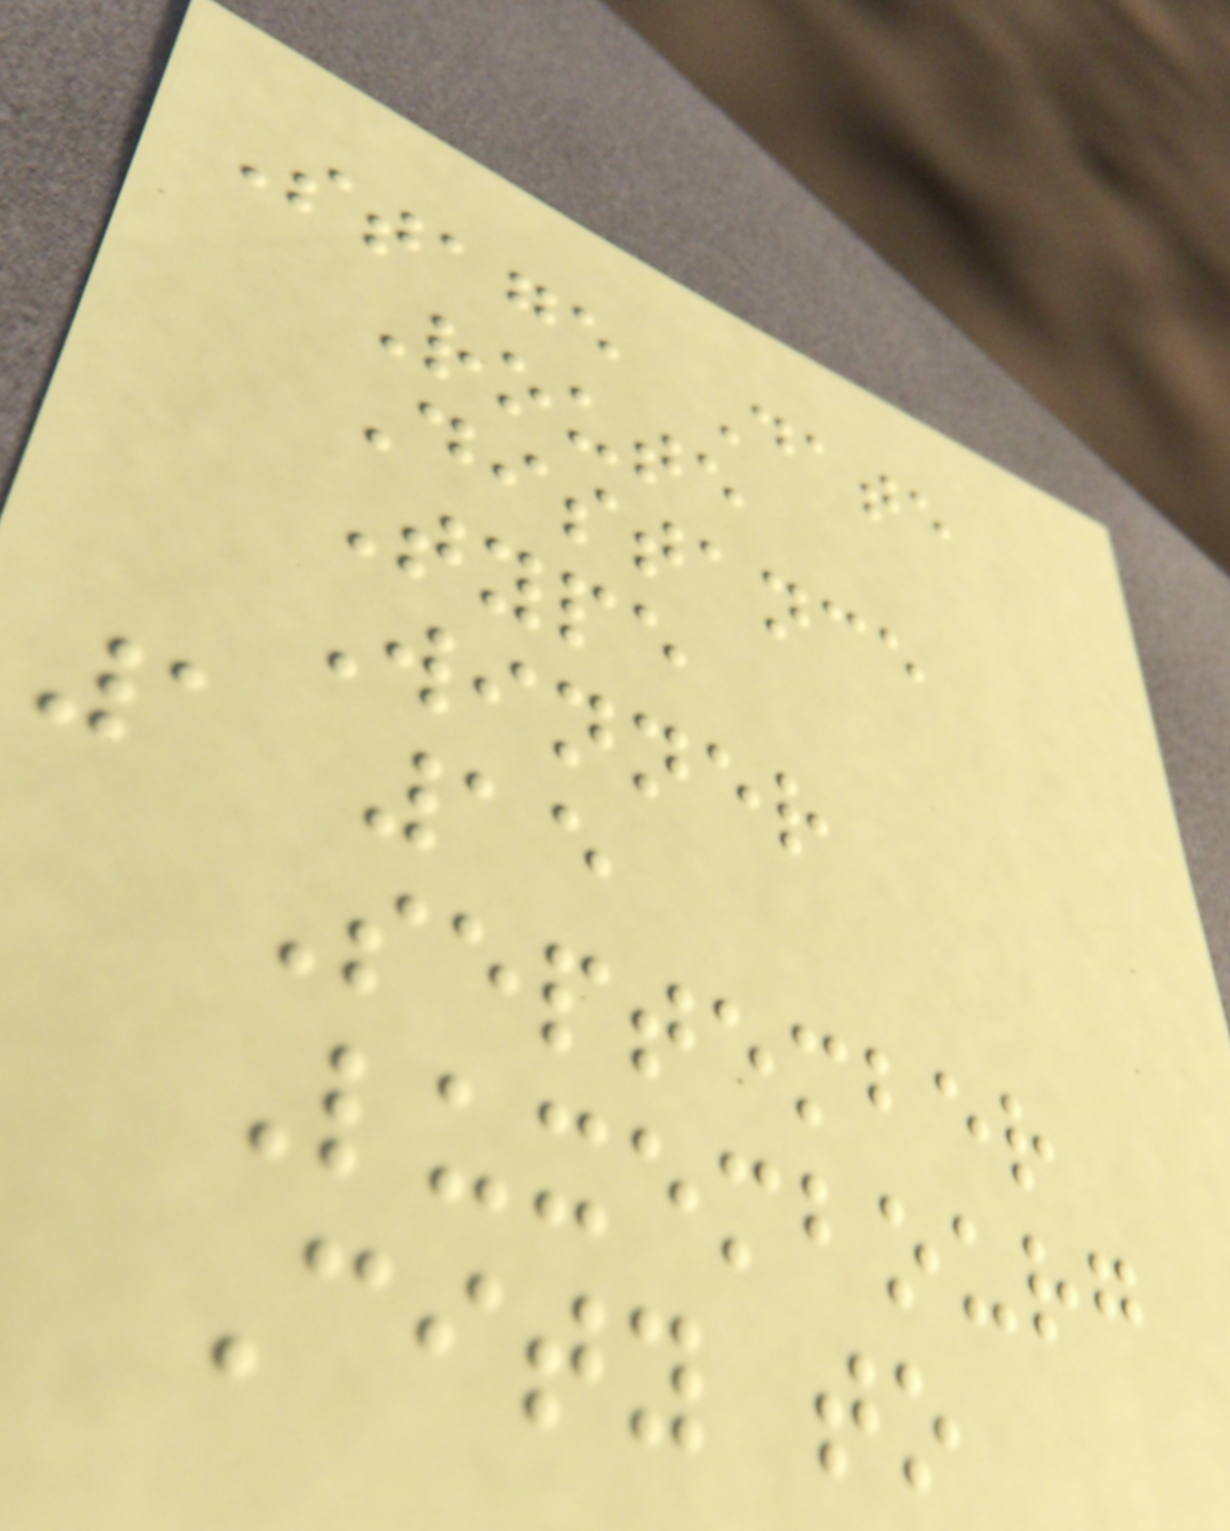Stage Date
Route
Distance
Type
Winner
1 15
September
Luxembourg
City to
